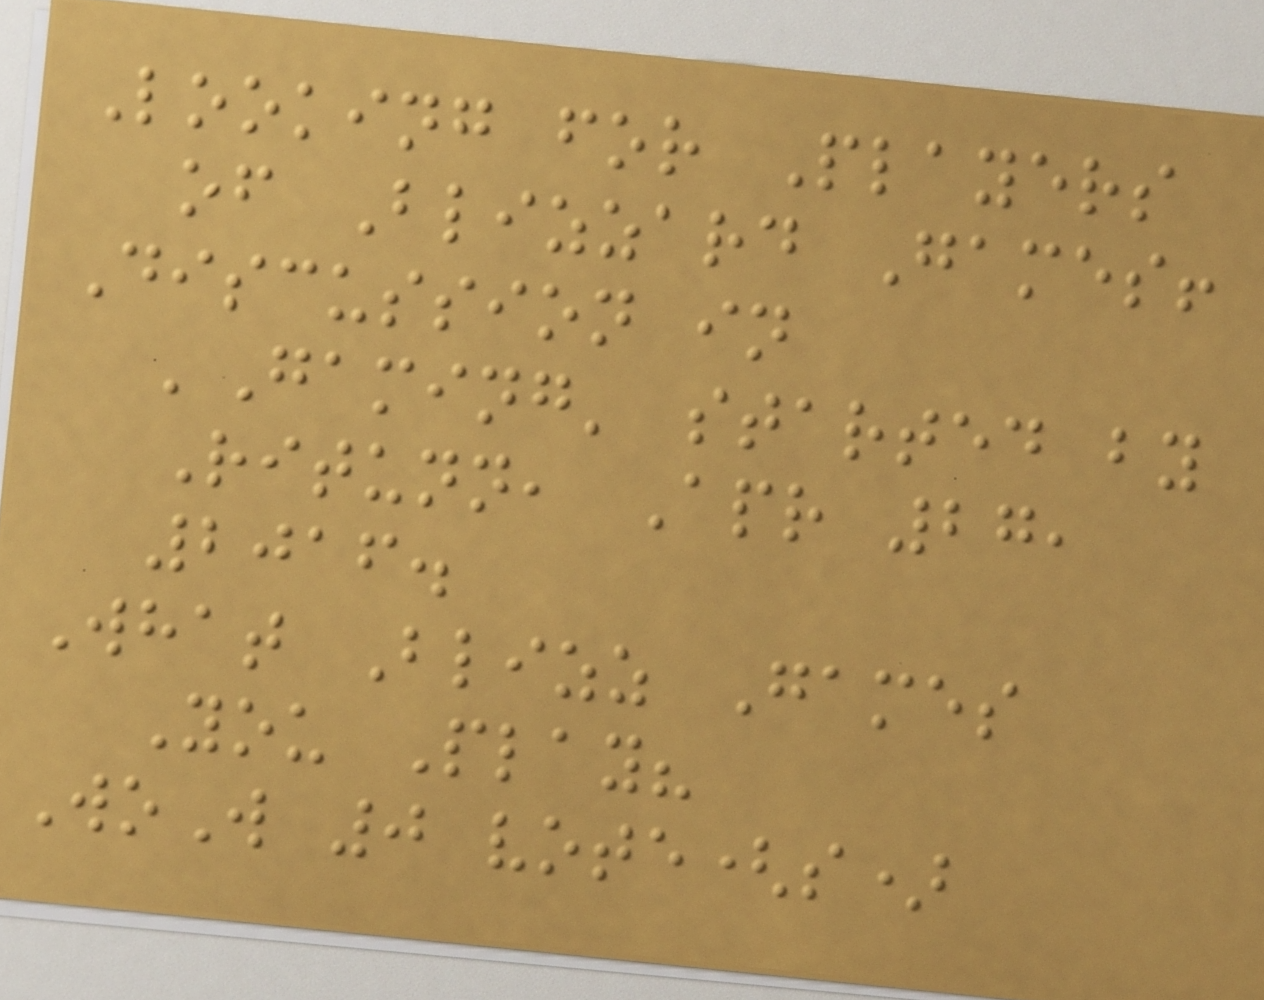Looking for Players
of Blizzard Games!
Discussion in
'Gaming' started by
Ritunn, Apr 27,
2016.
What Blizz Games
You Play?
WoW 0 vote(s)
